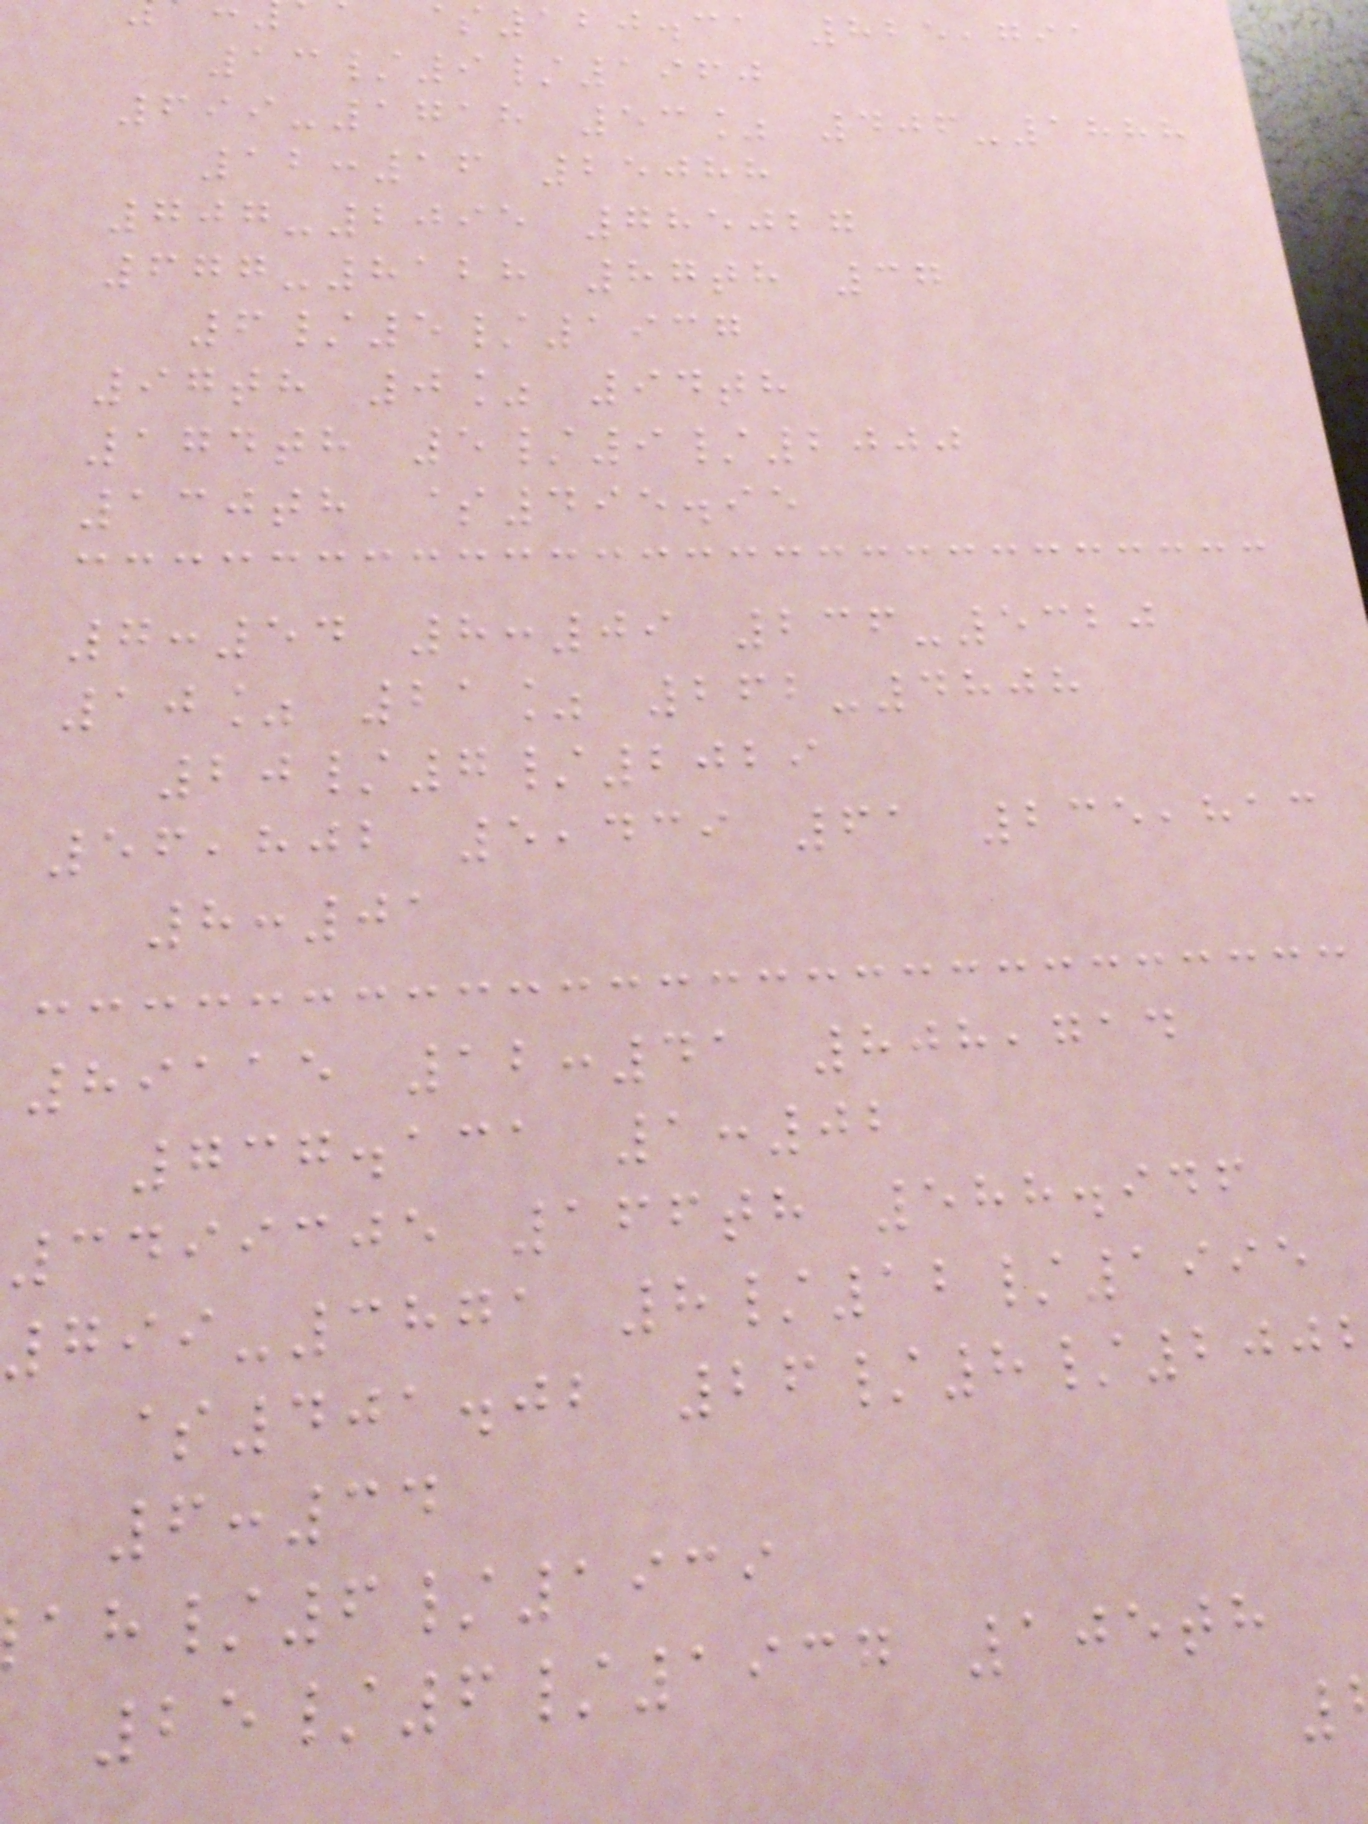$120.31 825,791
13/9/1960
699-1718 53% 406-1888
12:16 25088
707-2095 785027
677-8128 87th 37
6/5/1937
97th 0% 94th
174th 5/9/2000
130th $495.95
7:54 8:09 236-5320
10% 21% 262-4808
20/7/2029
56,802 5,439 61 235,813
8:01
89115 12:41 808,714
737.131 1:02
3499305 166th 588.946
799-3871 8/12/1995
$401.02 26/8/200
6:34
/6/1939
25/6/1937 105th
